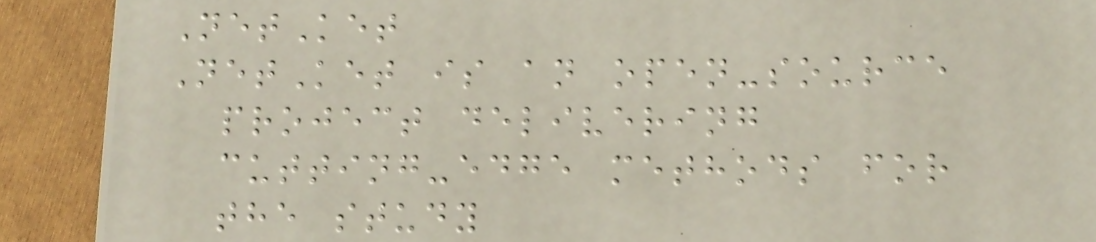NetKet
NetKet is an open-source
project delivering
cutting-edge methods for
the study
